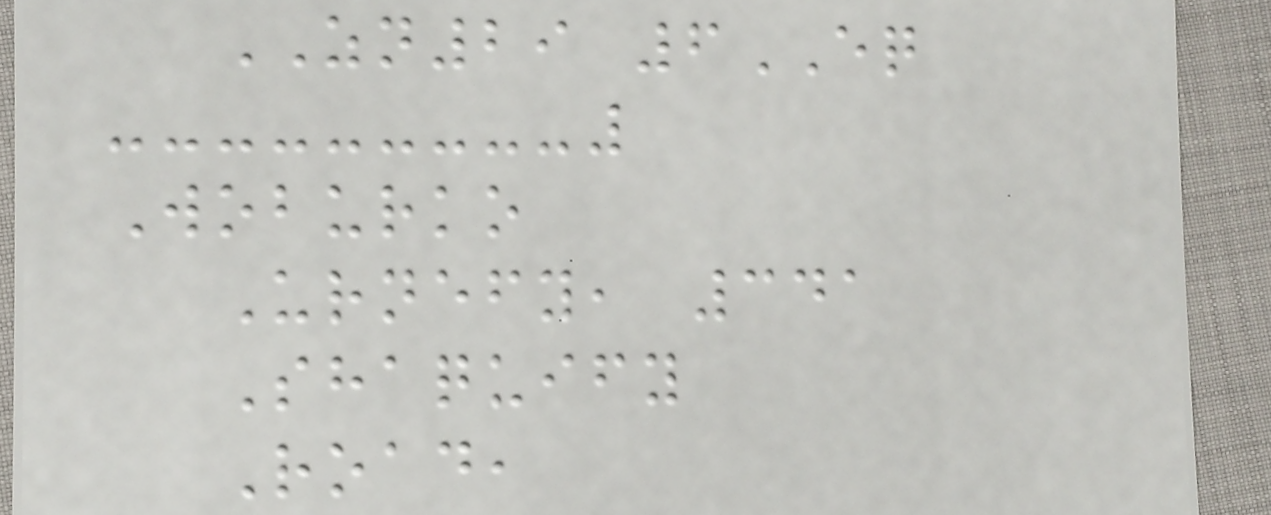ZN29 6EQ
Woburko
Urnefy, 341
Shaquify
Road,
